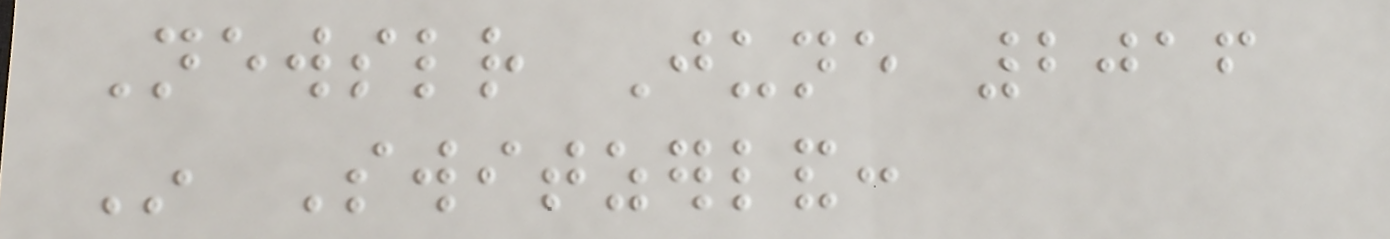Newsletter June 2016
In Switzerland:
